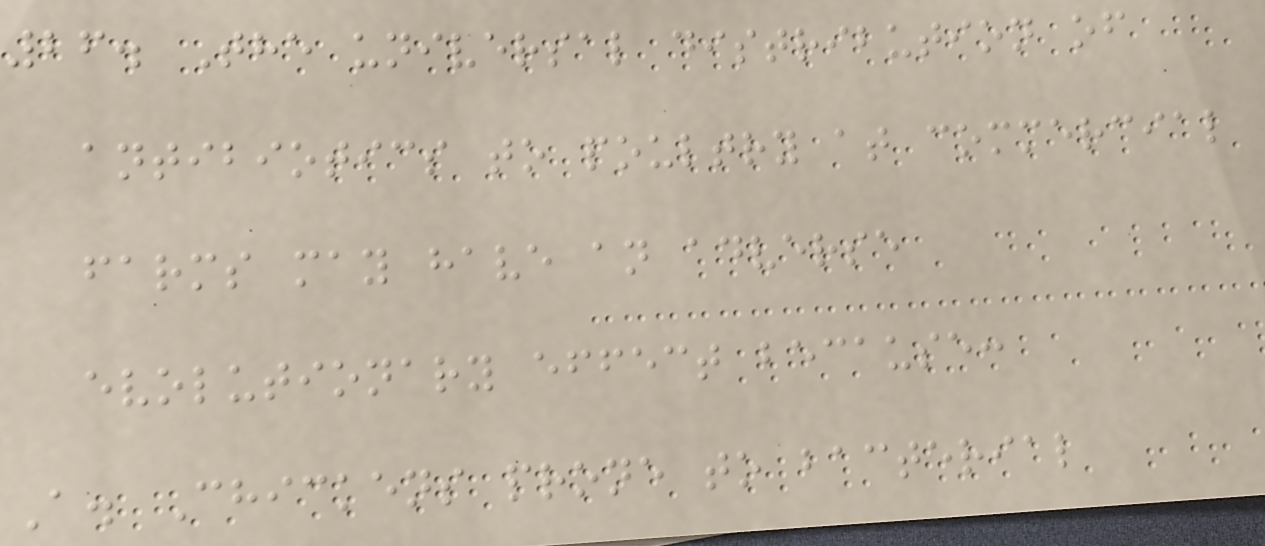26. The universal distribution of
antibiotics to poultry at commercial
farms may have an adverse
evolutionary effect because:
A. Chickens prone to bacterial
